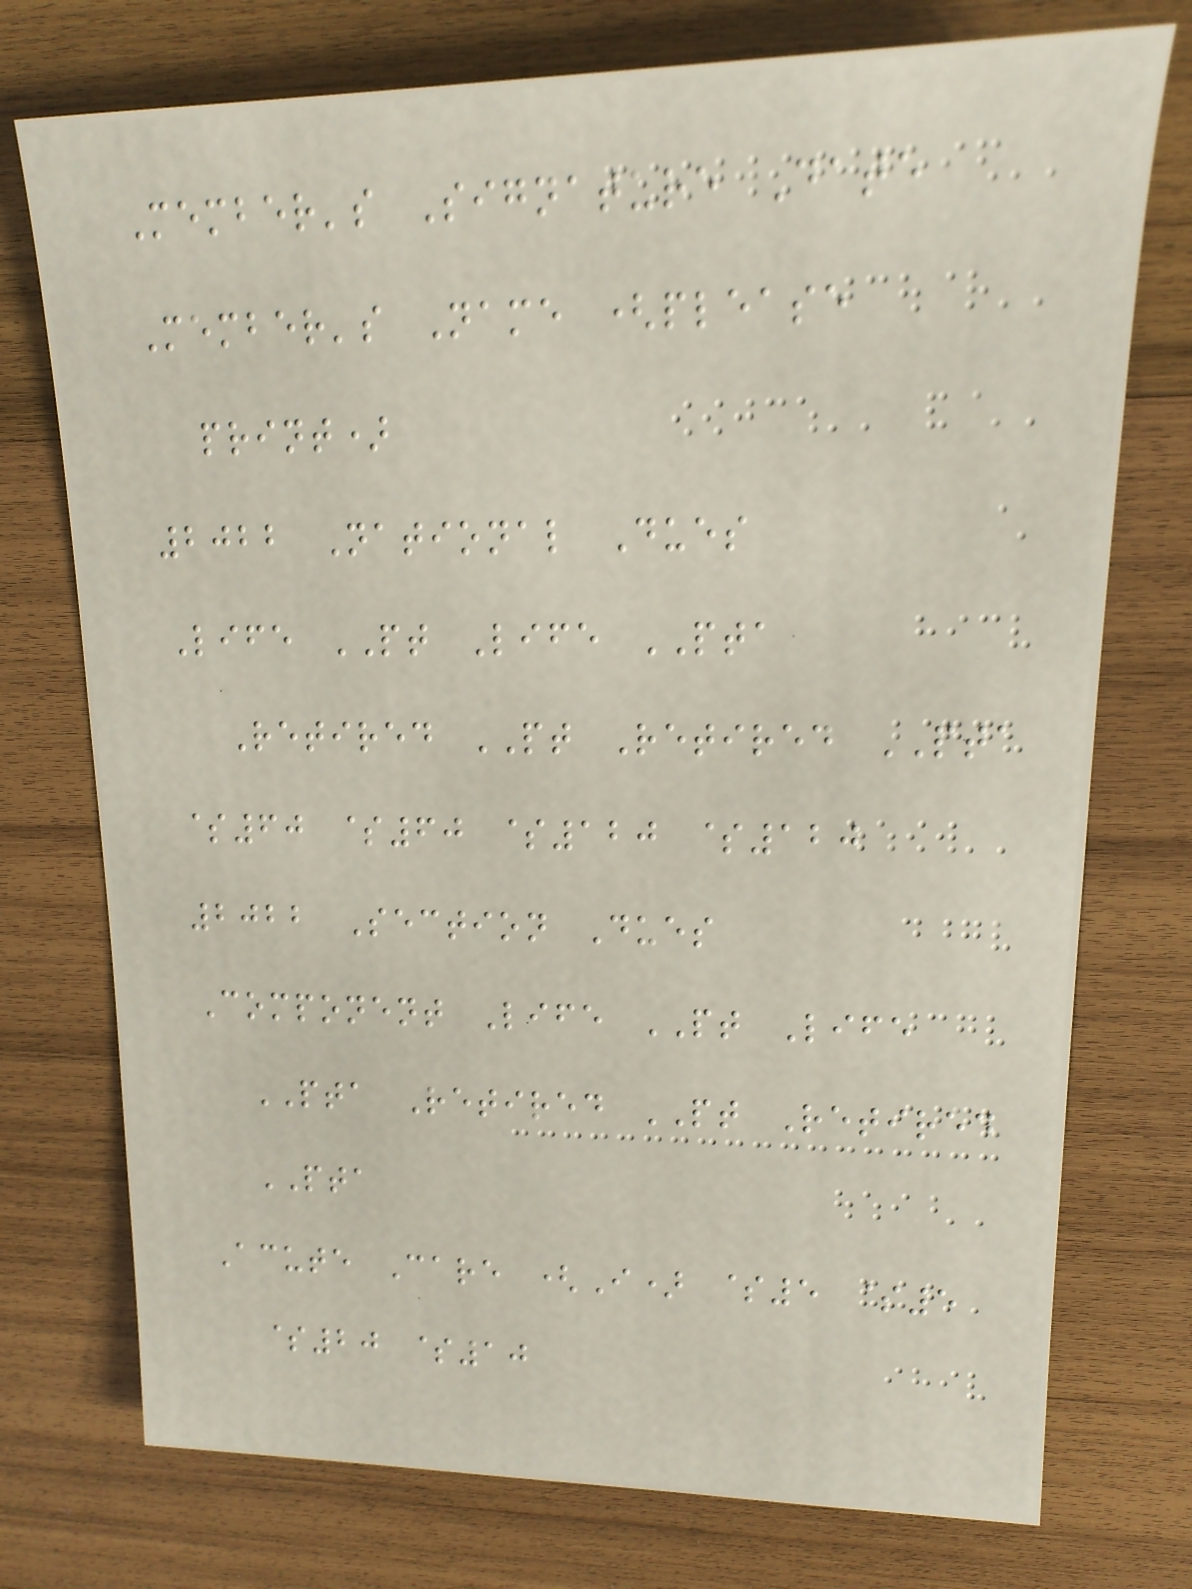Member's Signature Date
Member's Name (please
print)
2022 National Dues
Life PT Life PTA
Retired PT Retired PTA
$60 $60 $120 $120
2022 Section Dues
Component Life PT Life
PTA Retired PT Retired
PTA
Acute Care (I) $5 $5
$20 $10
